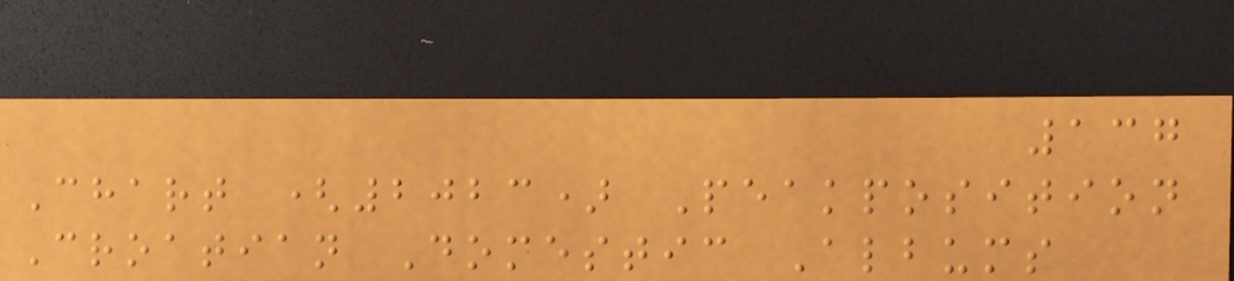137
Chart (2023) Peakposition
Croatian Domestic Albums
